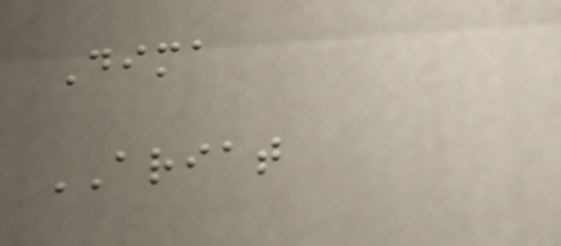Dima
ARIAT
